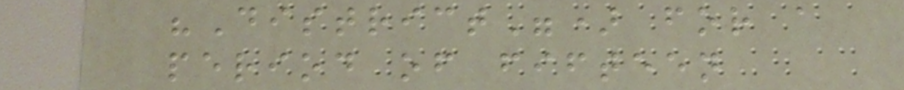"District") for a
period of fifteen
